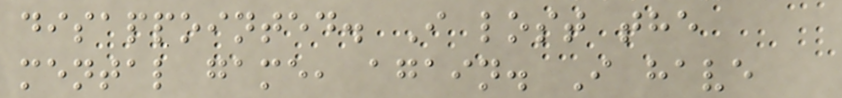disappointed. I lost the
mental game, again. I have
